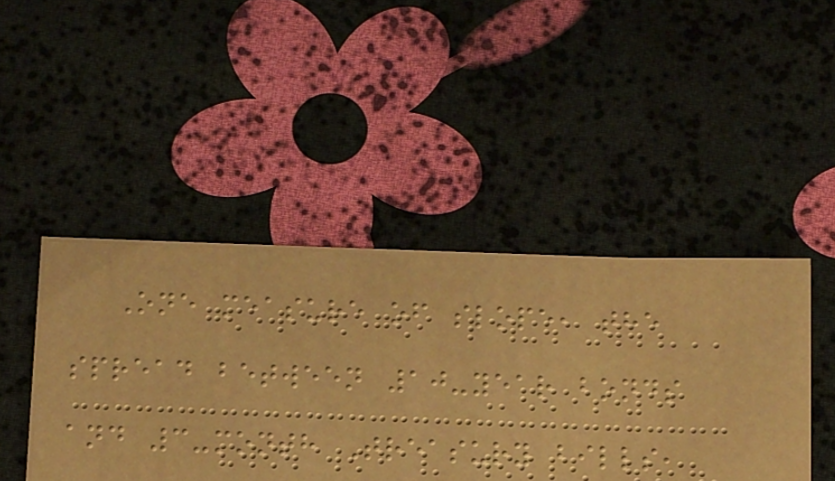One measure of slope, the
spread between 10-year bonds
and 3-month Treasury bills,
